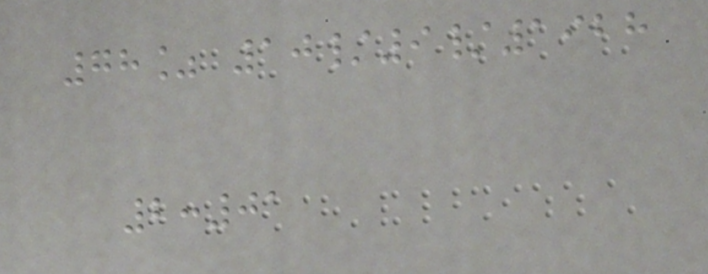78% 10/9/1928
2:01
